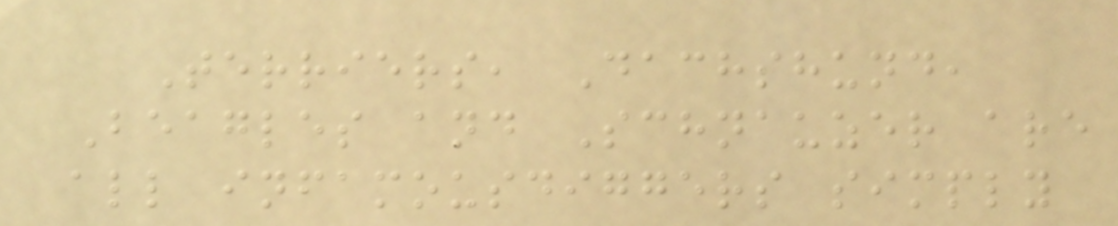Terriers, Dachshund,
Beagles and Schnauzer are
all infamousdiggers simply
